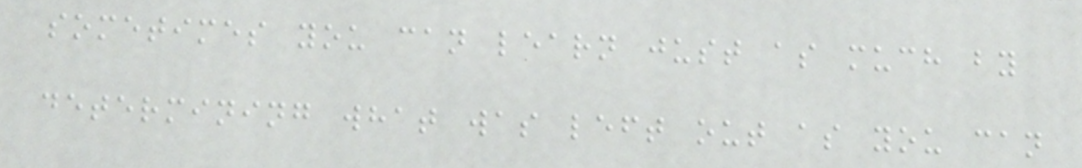sometimes you can learn just as much by
determining what was left out as you can
